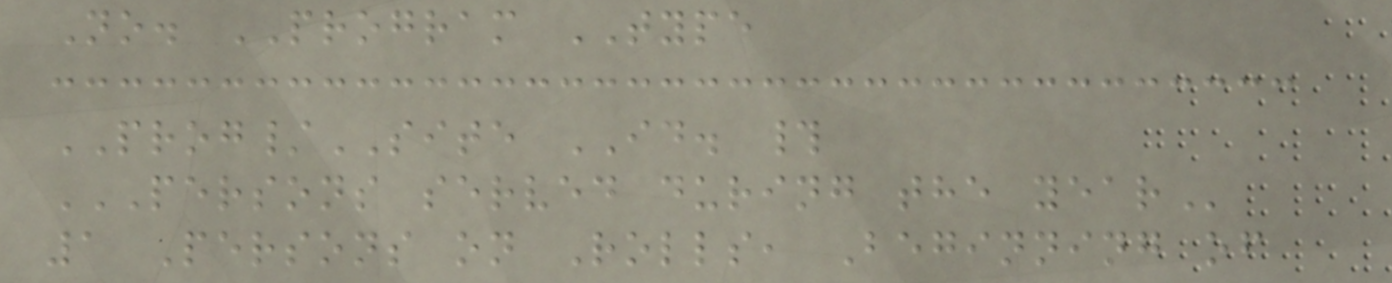No. PROGRAM TYPE
PROG/SITE ID. #
PERSONS SERVED DURING THE YEAR
1 Persons on Rolls, Beginning of
